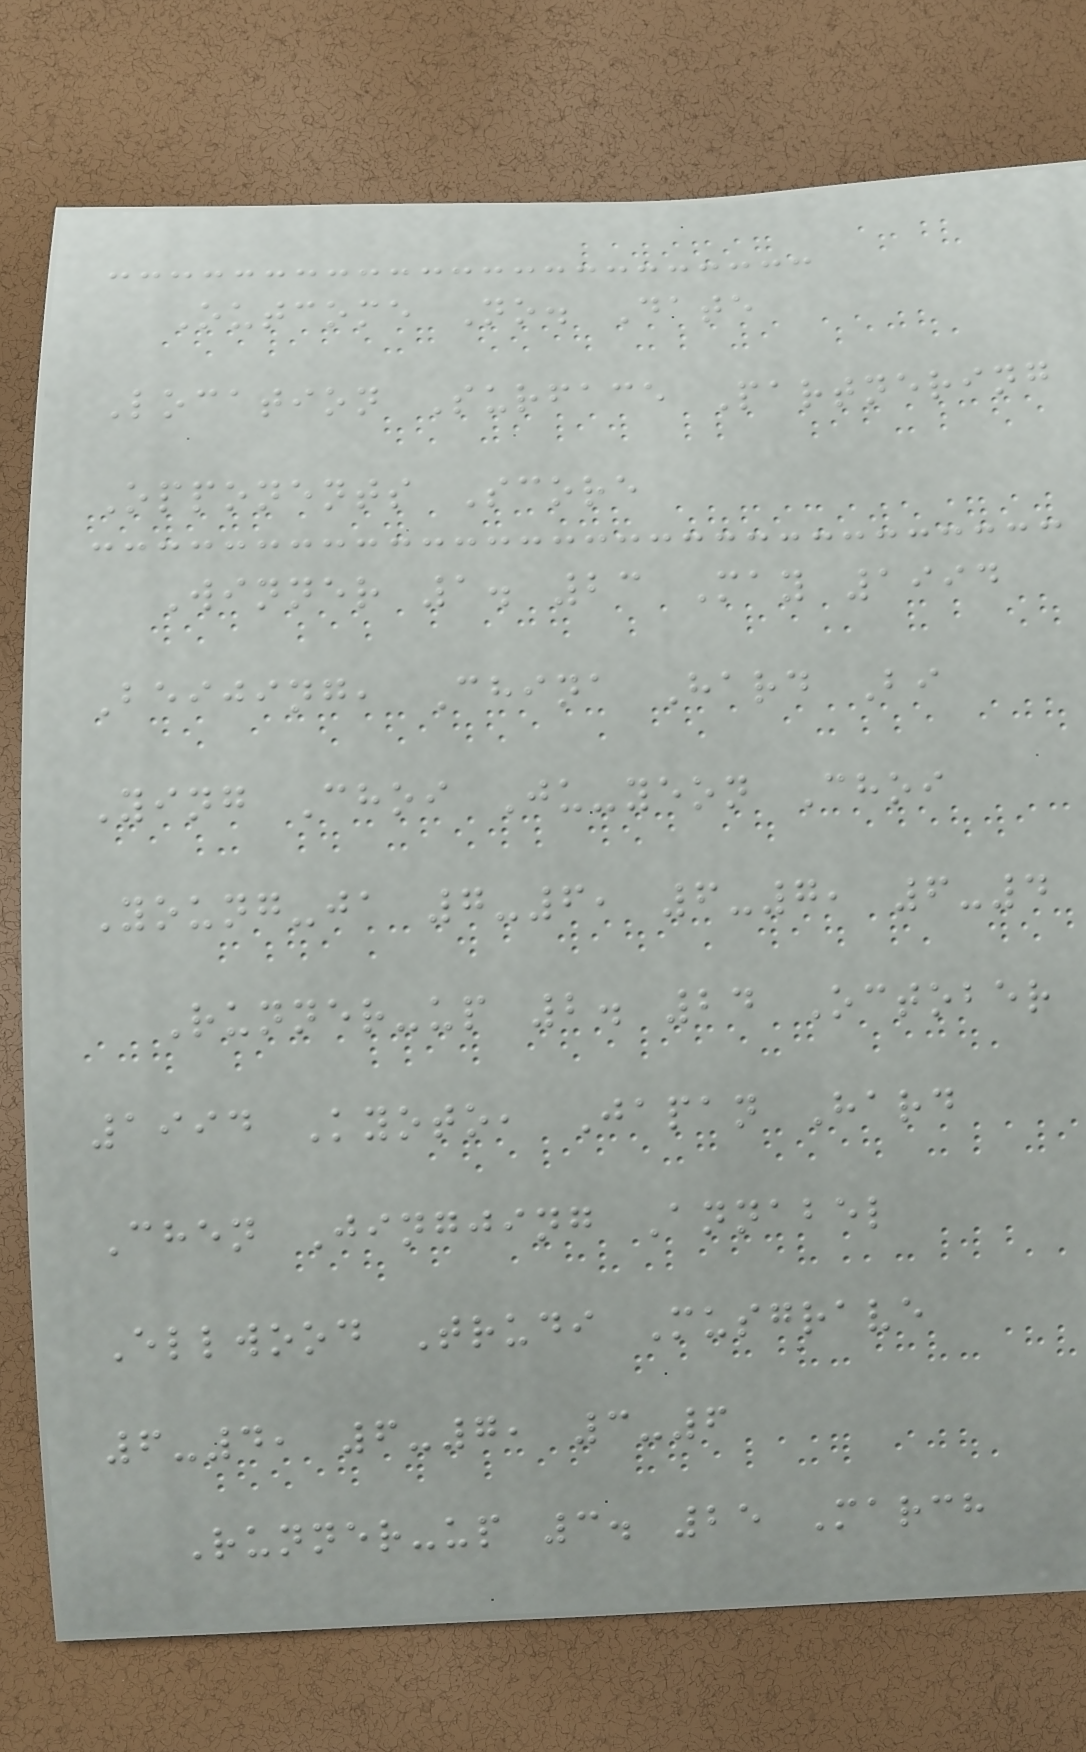Outcome No. Date
Location Surface Partnering
Opponents Score
Winner 1. 23 May 1994
Beijing, China Hard Bi
Ying Choi Ju-yeon Choi
Young-ja 7-6, 6-7, 6-4
Runner-up 2. 24 October
1994 Kyoto, Japan Hard
Chen Jingjing Annabel
Ellwood Trudi Musgrave
6-4, 6-7, 3-6
Runner-up 3. 25 March
